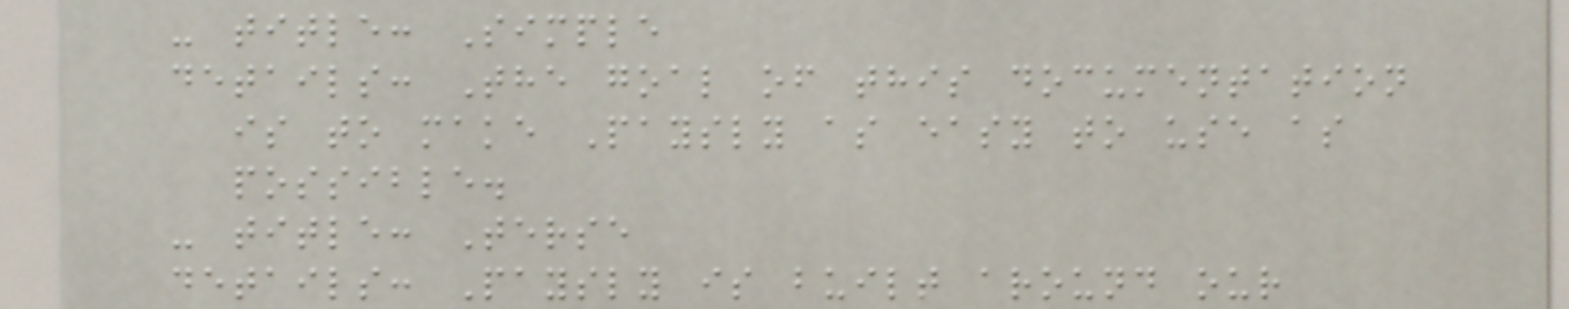- title: Simple
details: The goal of this documentation
is to make Paysly as easy to use as
possible.
- title: Terse
details: Paysly is built around our
